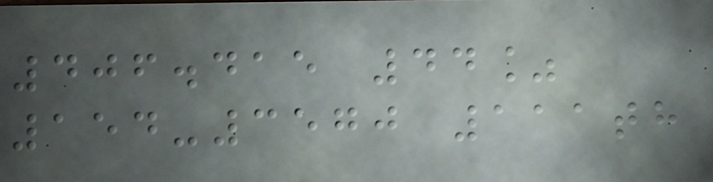406.415 44%
154-3570 111th
